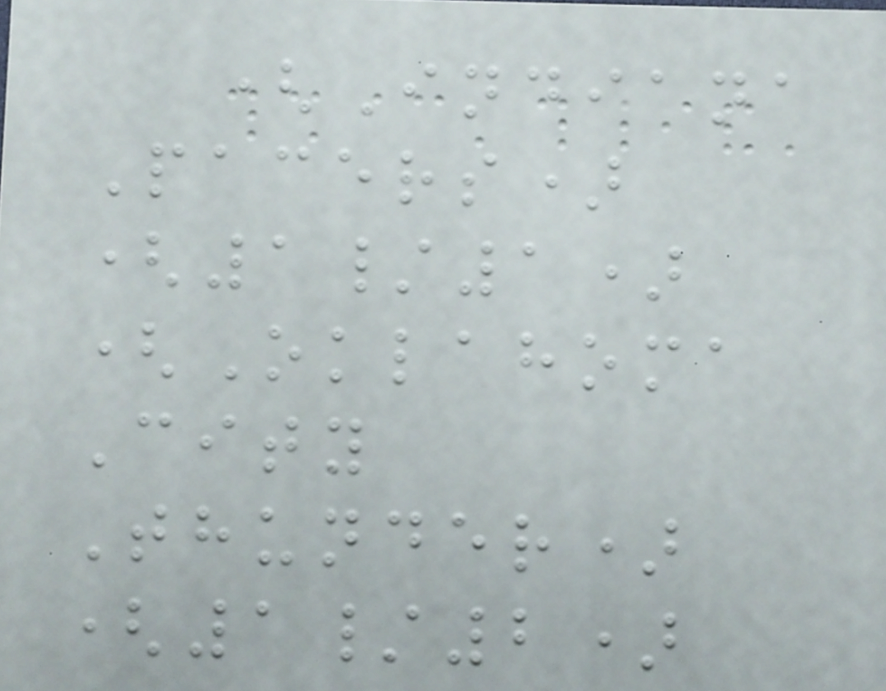(Indiana
Pacers)
(1/1)
(Oklahoma
City
Thunder)
(1/2)
